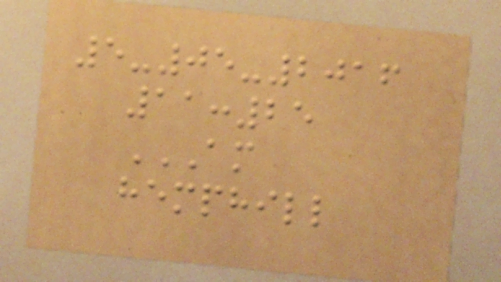5-05-2016
11:25
AM
HEMPHILL
